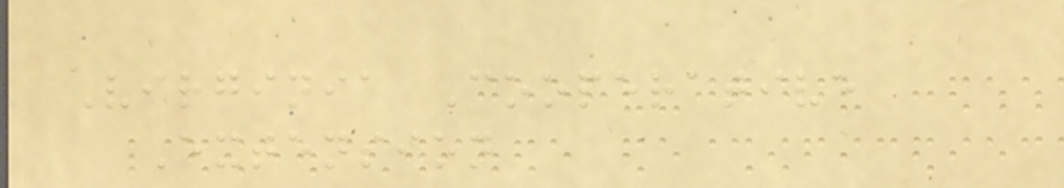Virginia Cooperative
Extension
